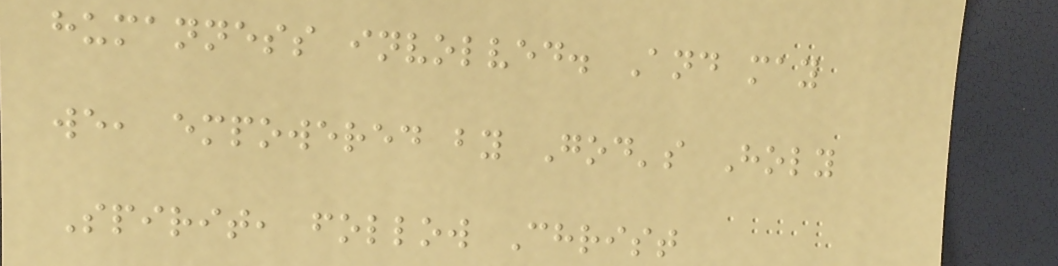humanness involved. And may
we, empowered by God's Holy
Spirit, follow Christ
